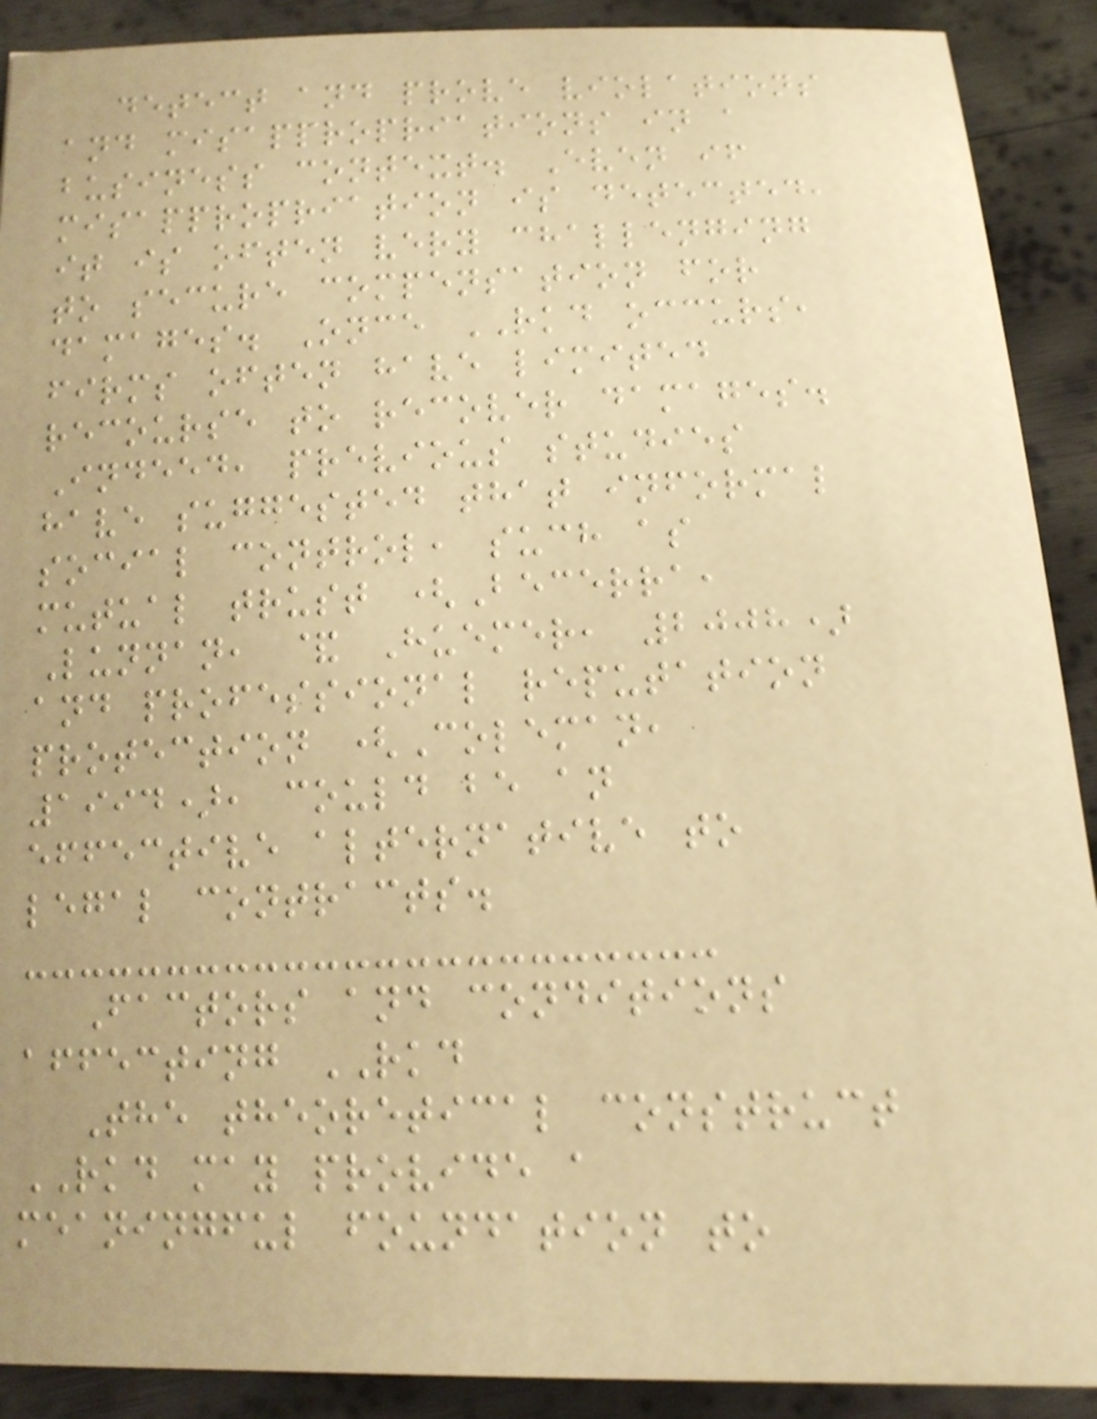detect and prove violations
and misappropriations in a
business context. Even if
misappropriation is detected,
it is often very challenging
to secure compensation for
damages. Once RKD occurs,
firms often have limited
recourse to recover damages.
Indeed, previous studies
have suggested that informal
social control, such as
mutual trust (Becerra,
Lunnan, & Huemer, 2008)
and professional reputation
protection (Coleman,
1994), could be an
effective alternative to
legal contracts.
Factors and conditions
affecting RKD
The theoretical construct
RKD may provide a
meaningful foundation to
